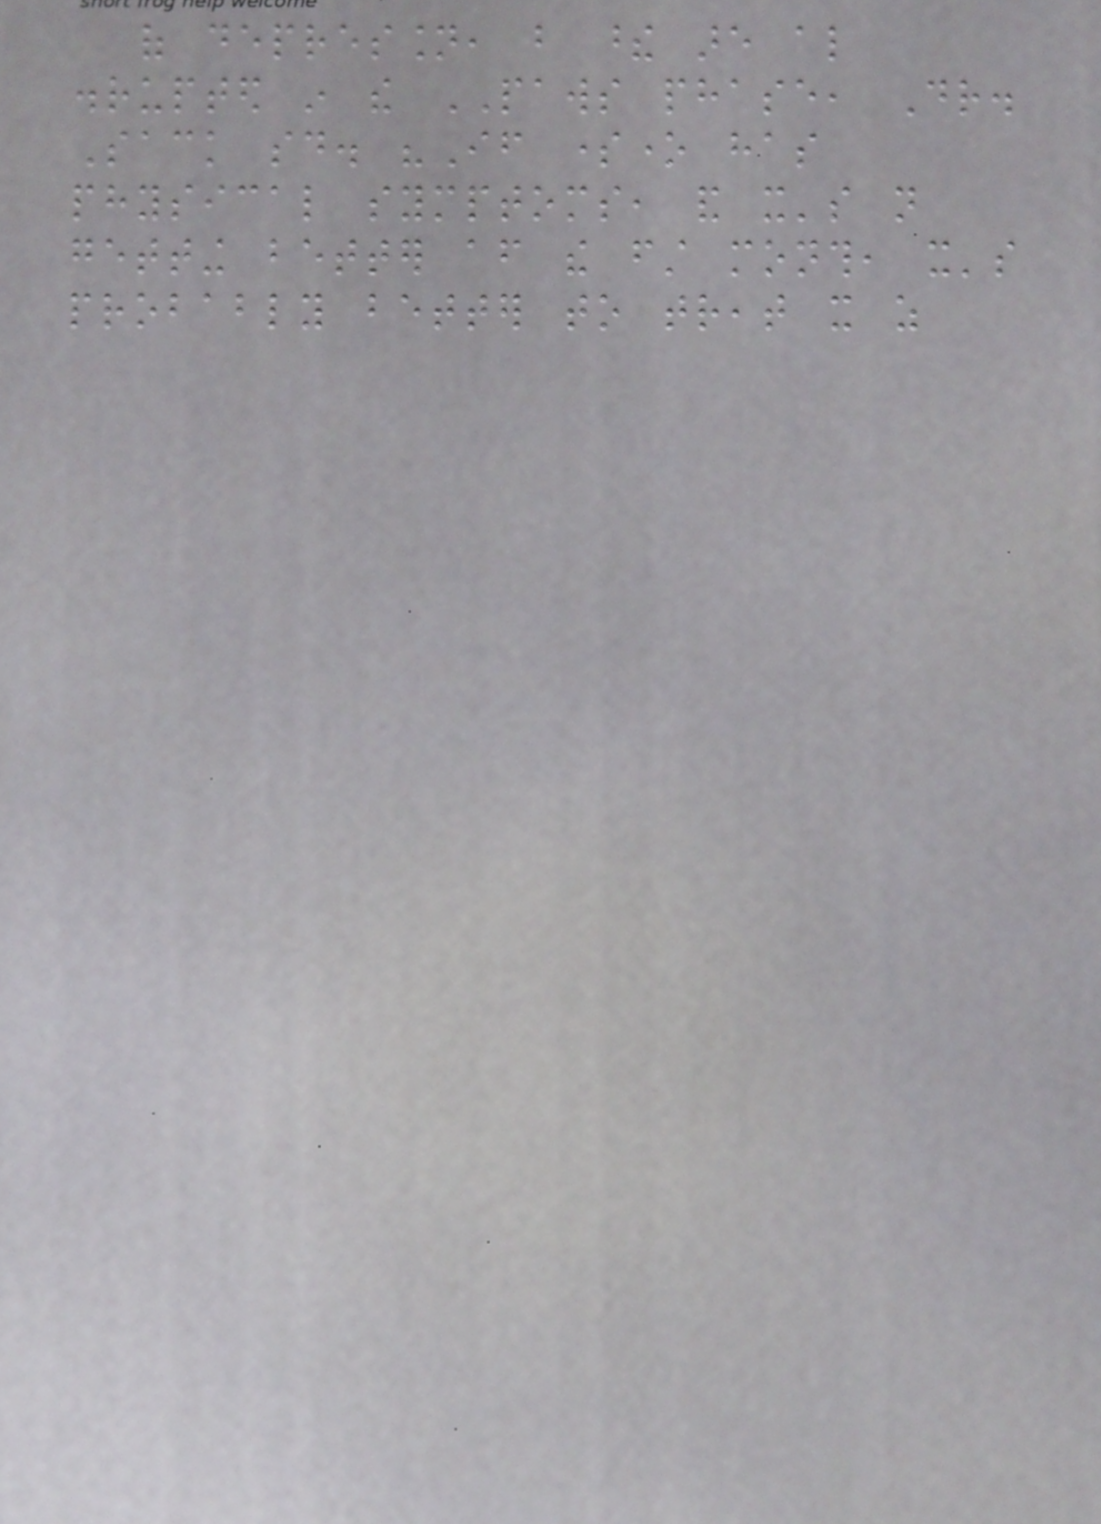of depression, but these are also
disrupted in the PAWS phase, Dr.
Sack said. "If someone has
physical symptoms, and it's not
getting better after the first month, it's
probably better to treat it as
